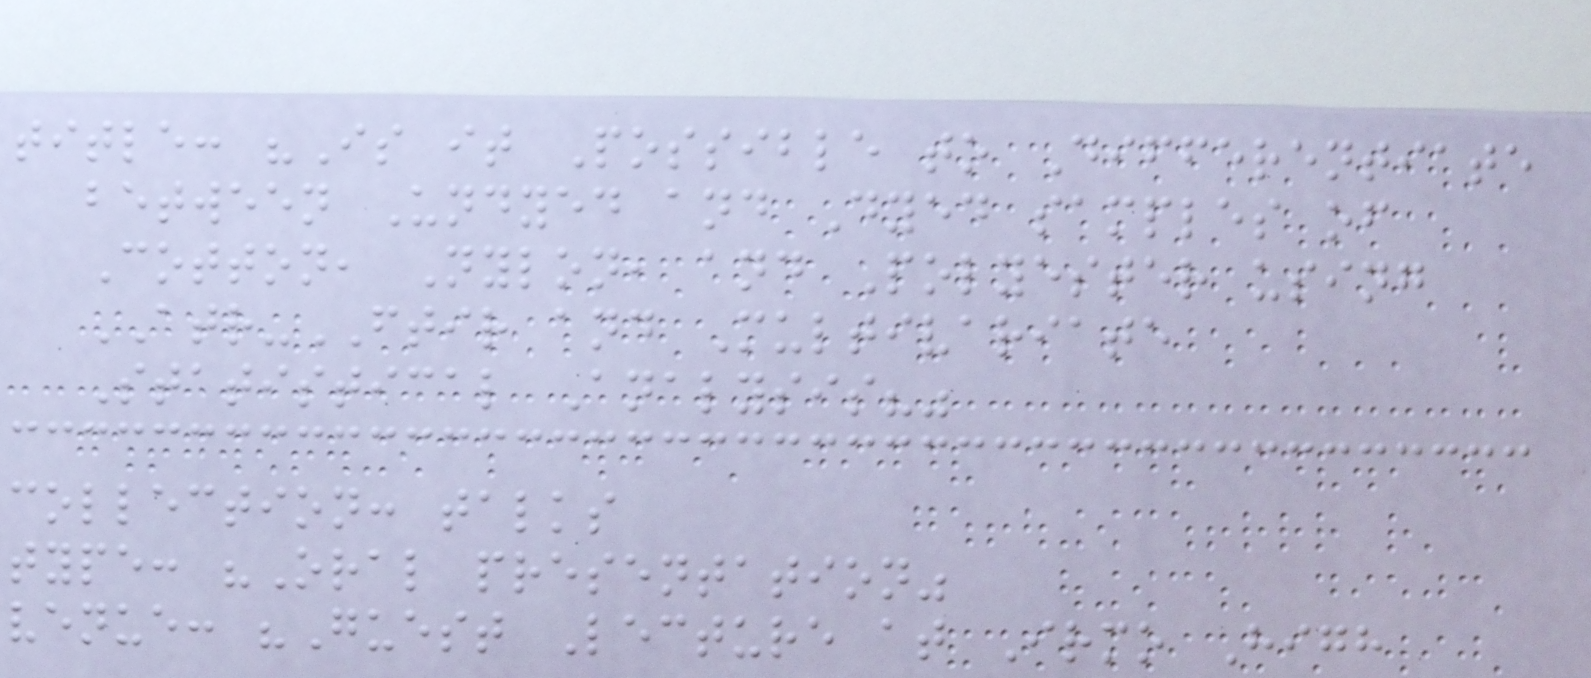title: "Is it Possible to Differentiate
between Undyed and Dyed samples of
Cotton, Nylon, and Polyester using
ATR-FTIR and Multivariate
Statistical Analysis?"
collection: talks
type: "Oral presentation"
venue: "Guest Lecture at Irmo High
